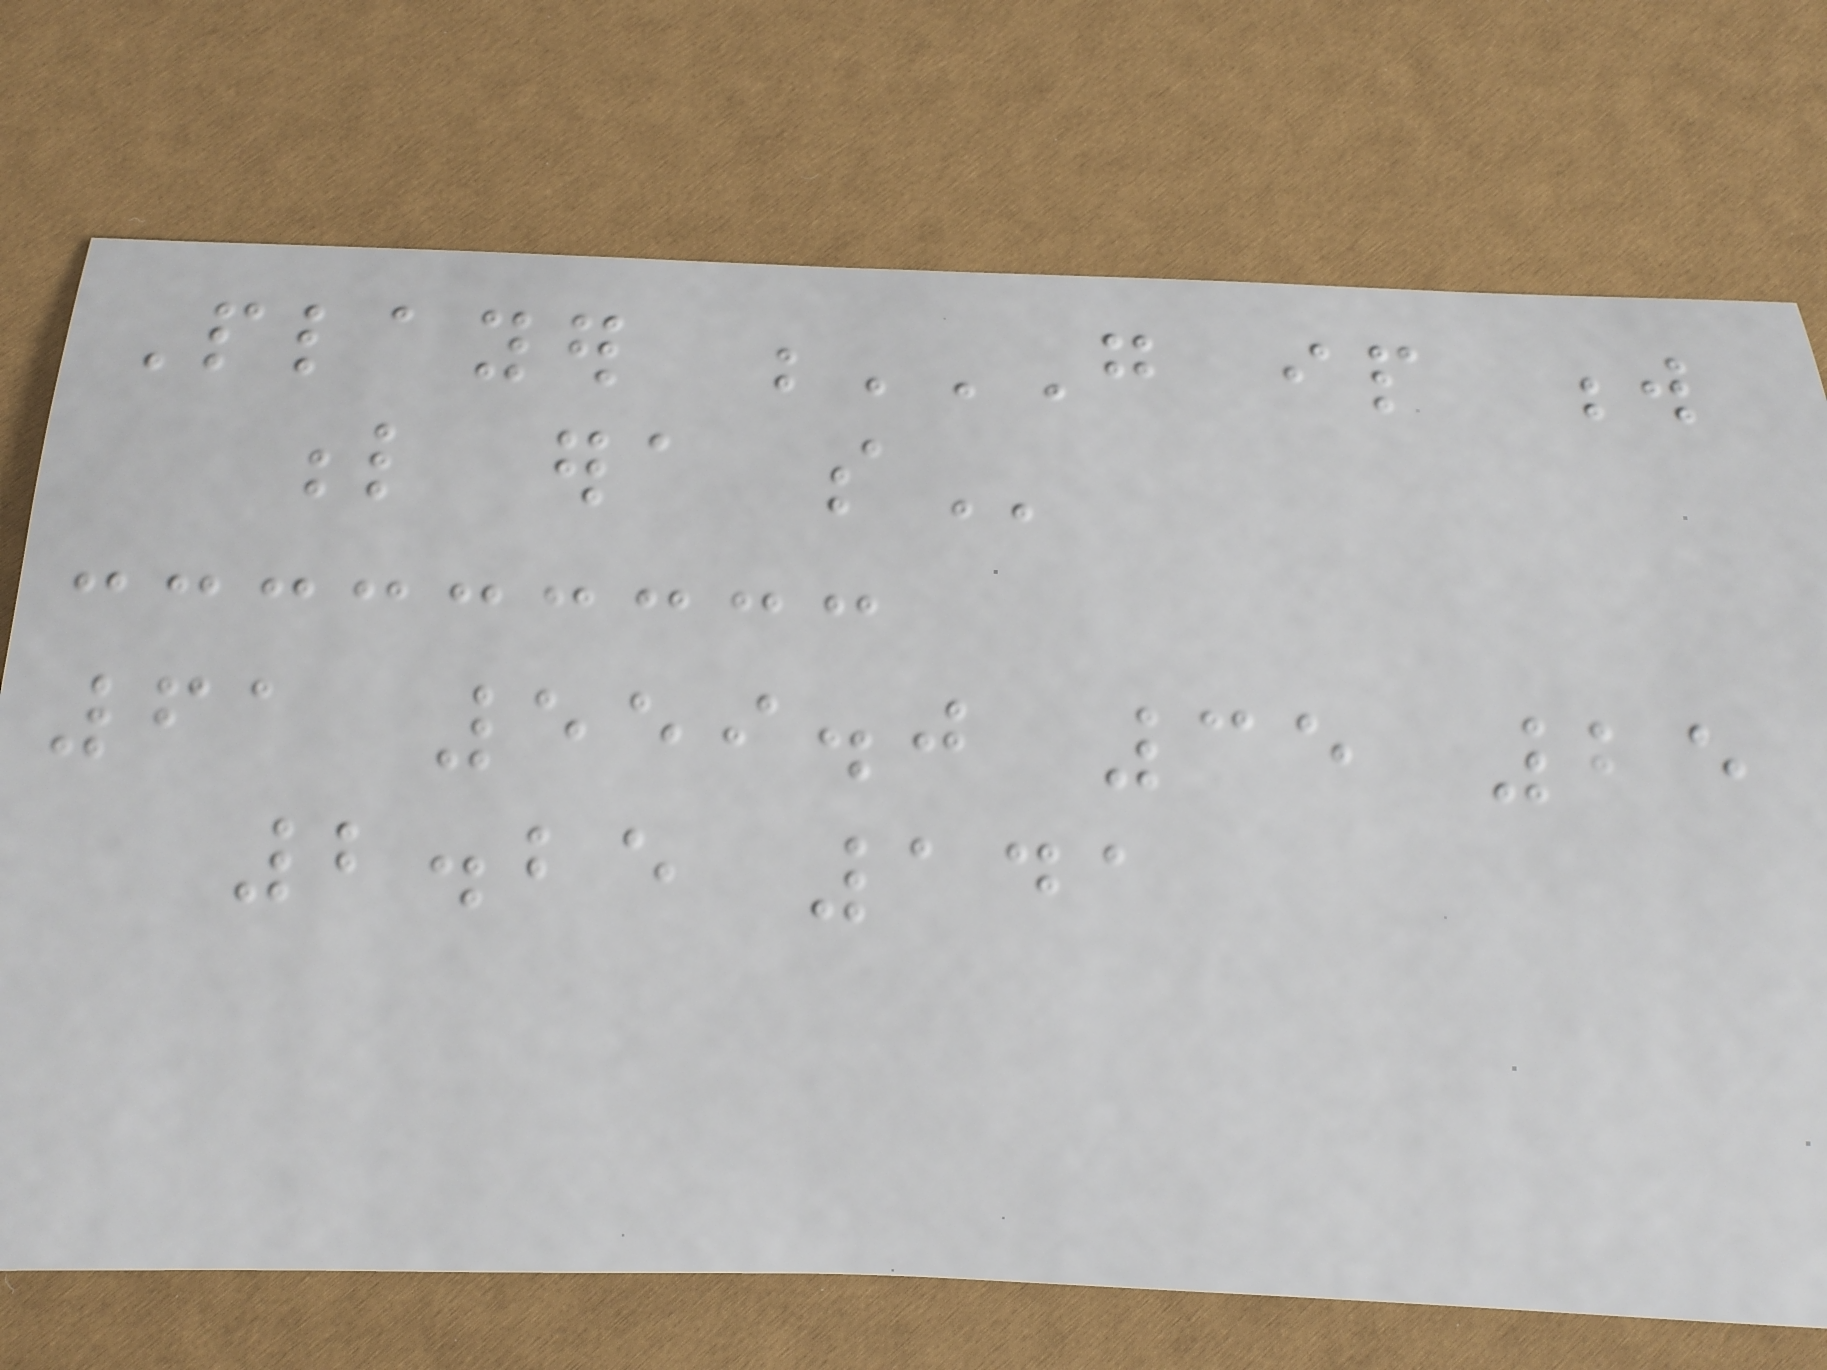Player G IP W
L ERA SO
61 559.0 35 25
2.25 141
